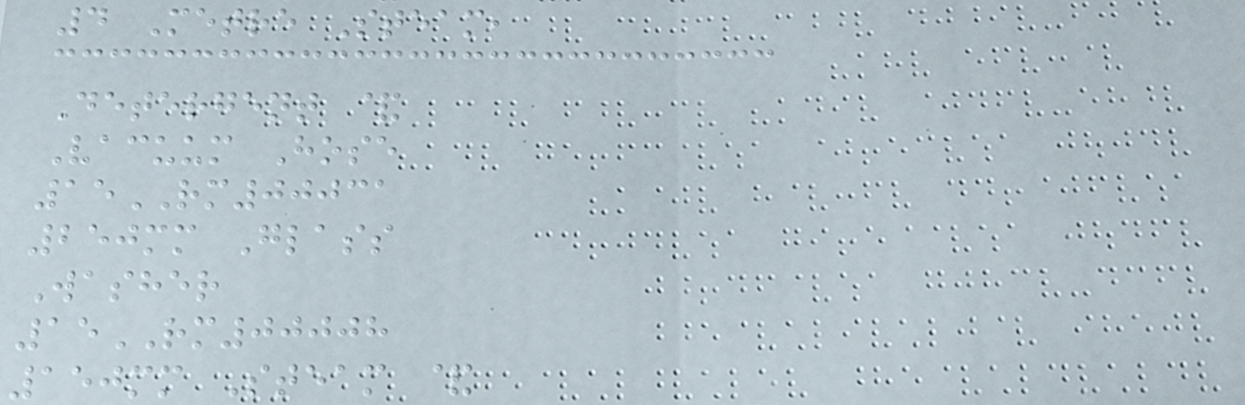4 Metre Steam,
Detergent &
Vacuum Hose
15RM00031
250mm Glass
Washer
15RM00008
150mm Steam &
